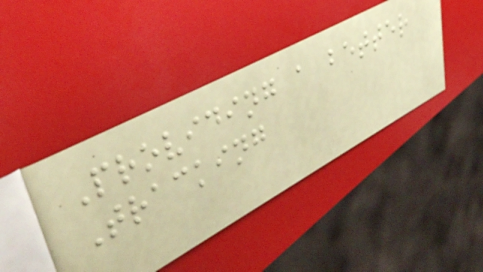Providing a better
Tracking
